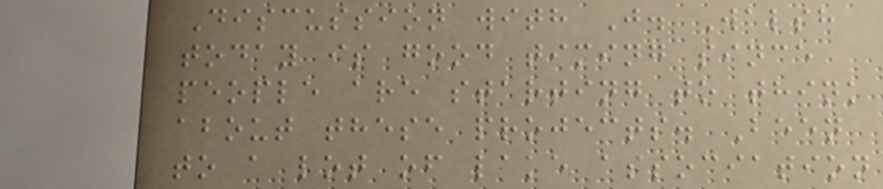Discussion with J. Walsh
today is good timing since
people are starting to think
about these projects. Been
to a lot of lake association
